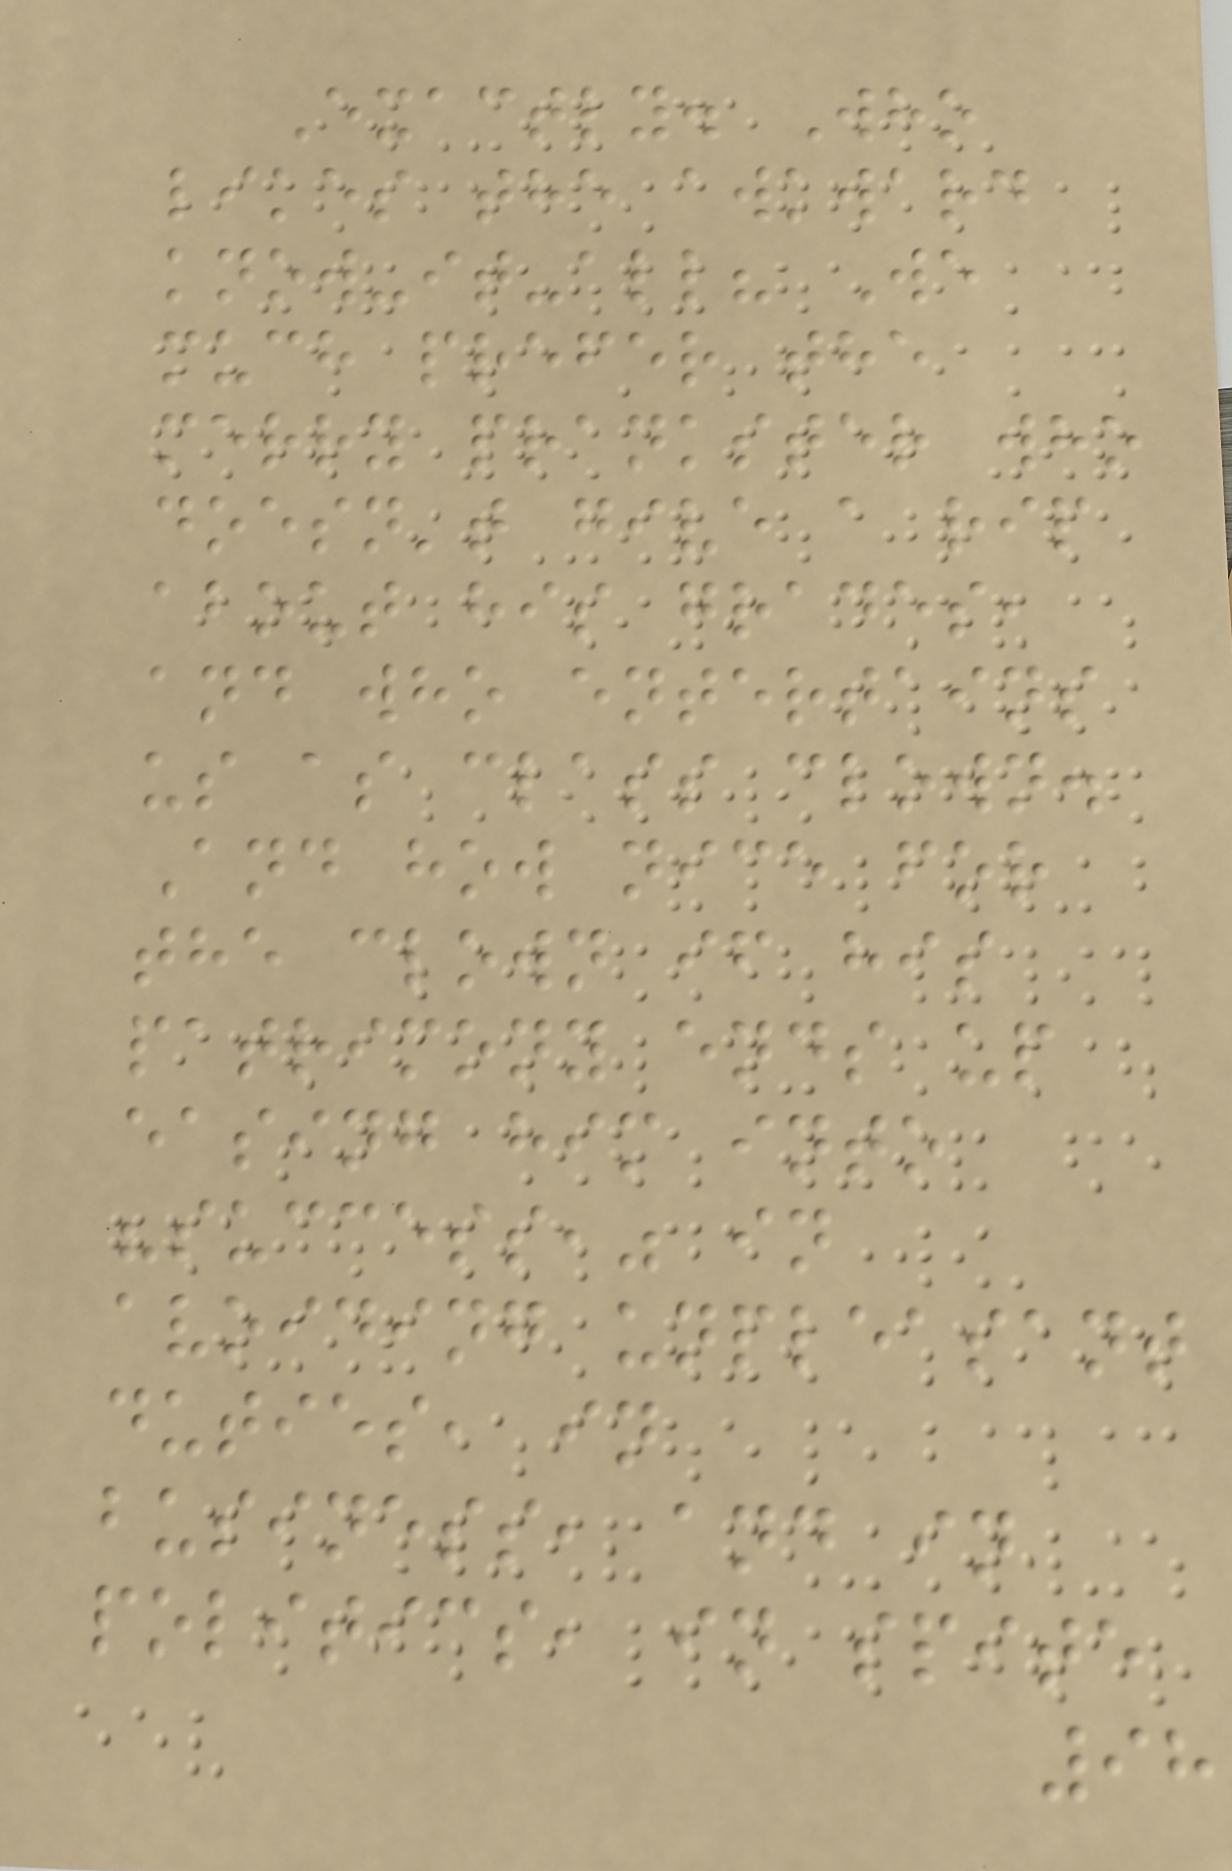Exactly. Who
likes the awkward
know-it-all? We
much prefer the
merry prankster who
doesn't give a rip
about his grades,
and who entertains
us as class clown.
And how nice for
the clown if his
patrimony ends up
easing him into
"success," in
avoiding unpleasant
duties, in
business, and in
politics, in spite
98
